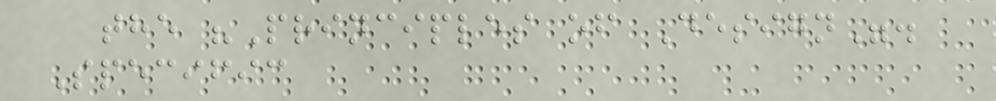the "Principles of Design".
Specific
